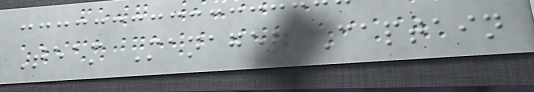Team Manager Captain
